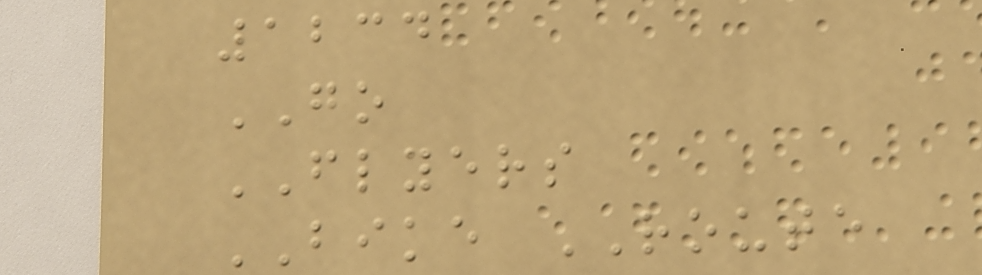1234
GO
FLYERS
BIKE ROUTE
